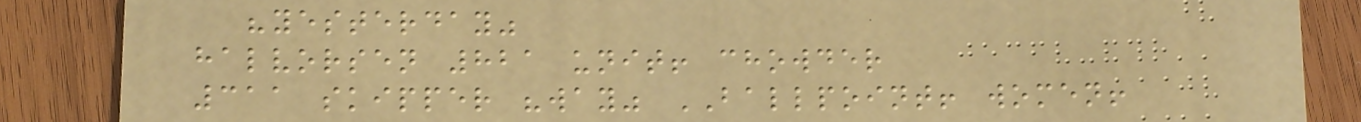"yesterday"
halvorsen 821 unit! chowder
311 skipper "way" BALLPOINT! women!
